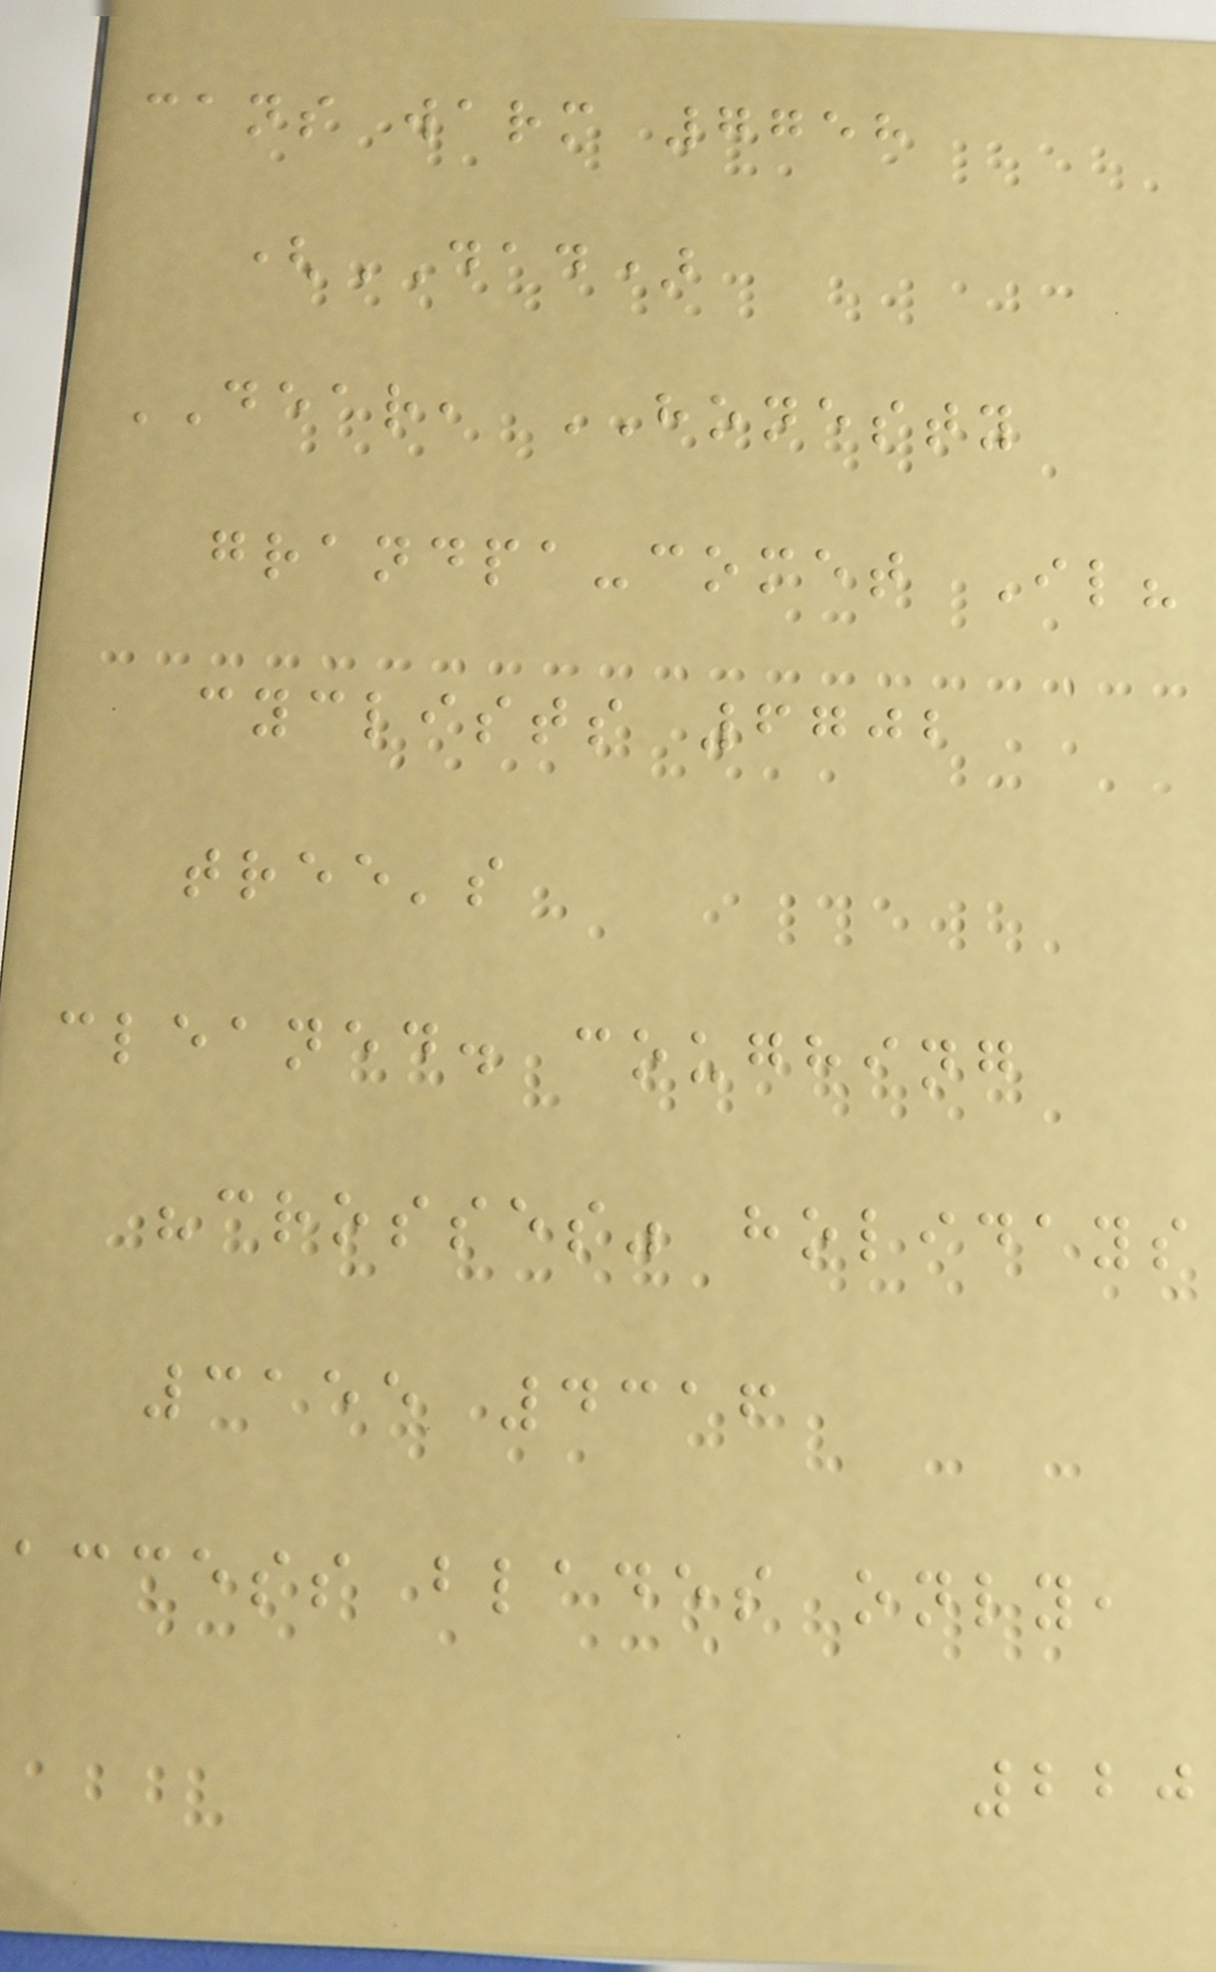cans warm 7758
(DAD)
DEAR, HONESTY
grandpa-comet Il?
cyclists 6702
tree's
cleaned. coughing
"crosses" holidays
3155 4316
access blades only,
220
